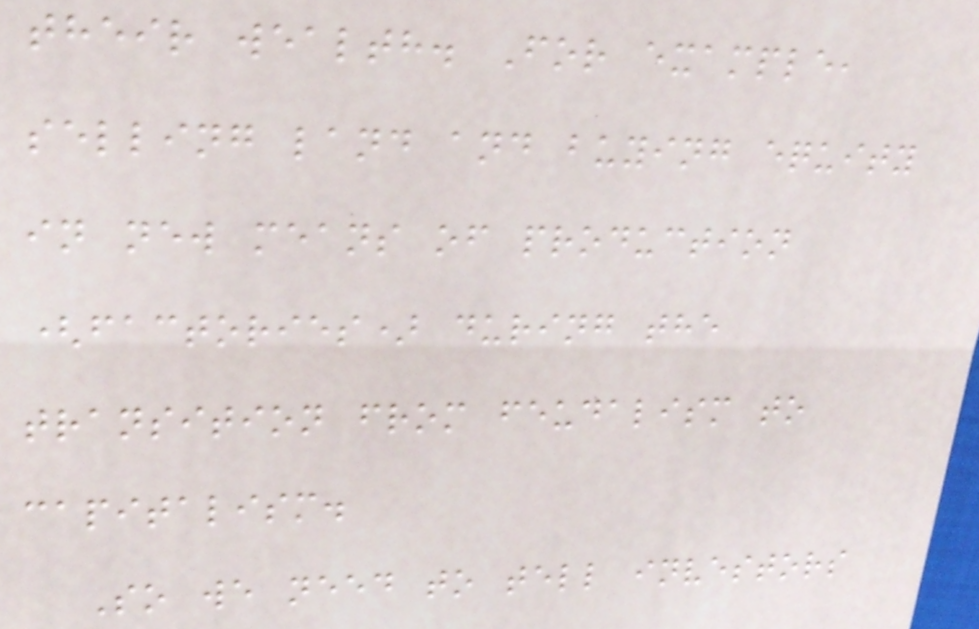their wealth. For example,
selling land and buying equity
in new means of production
(factories) during the
transition from feudalism to
capitalism.
So we need to tell investors
